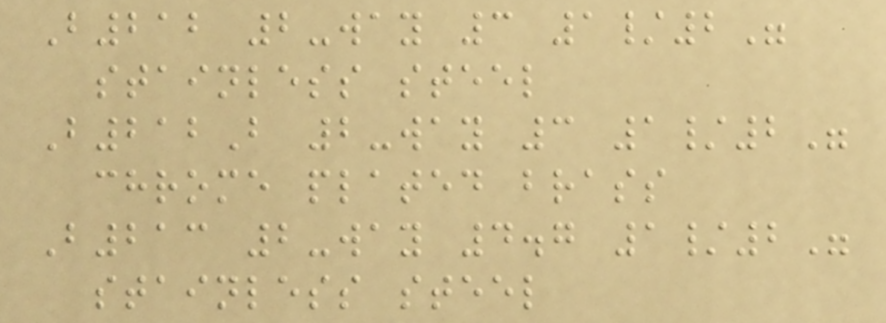B212 2-way 3 1/2"
stainless steel
B212B 2-way 3 1/2"
chrome plated brass
B213 2-way 4.7 1/2"
stainless steel
